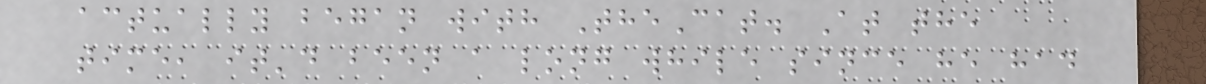actually began with TheCat. At the
time, it'd been a long while since he had
